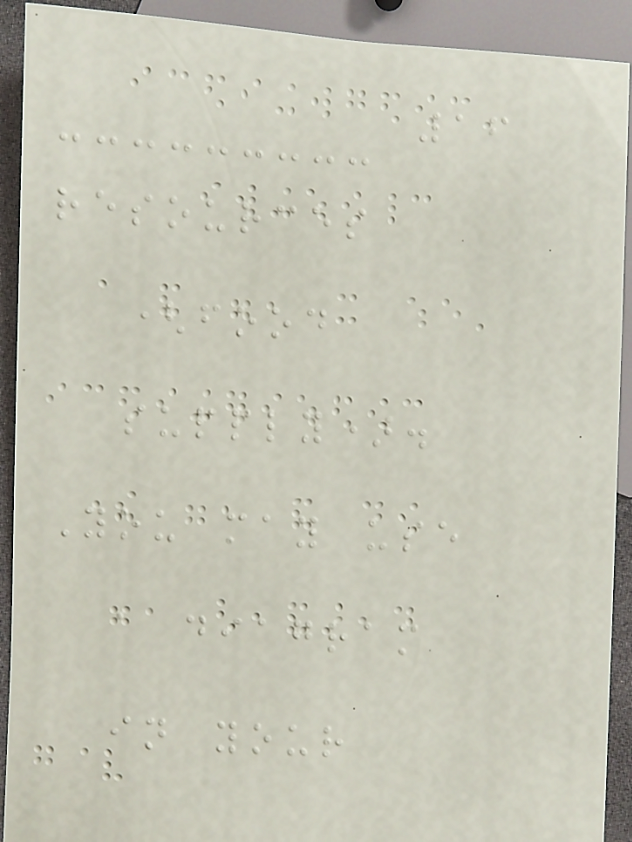16
resources
(food
supply).
You may use
a diagram
in your
